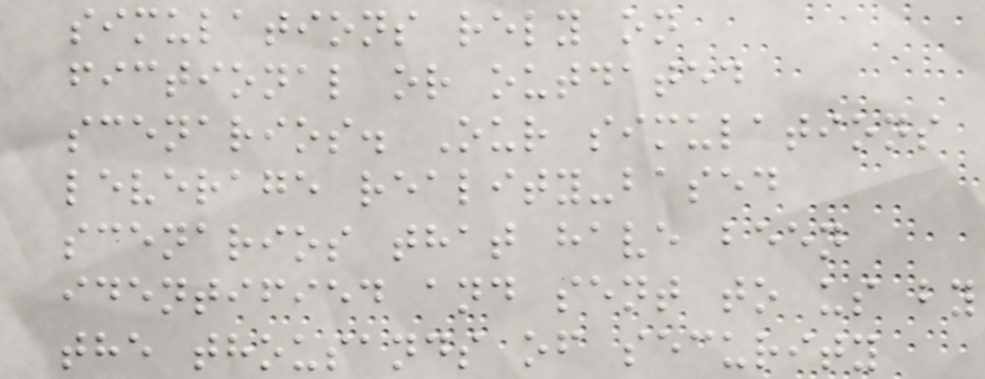simulations rely on
fictional or outdated
scenarios. Our simulations
leverage reality-based
scenarios that have been
identified and sent to us by
the thousands of security
